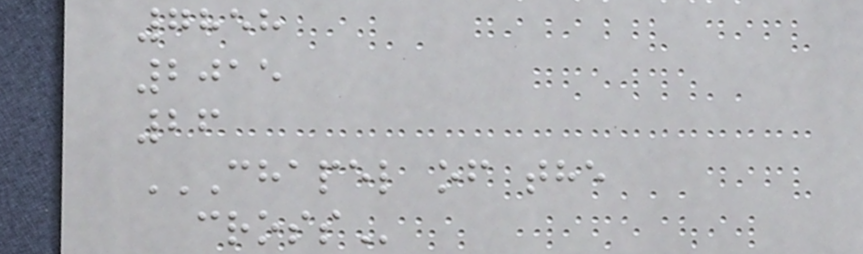7858
2015
26
CHAPEL OF THE
CROSS
